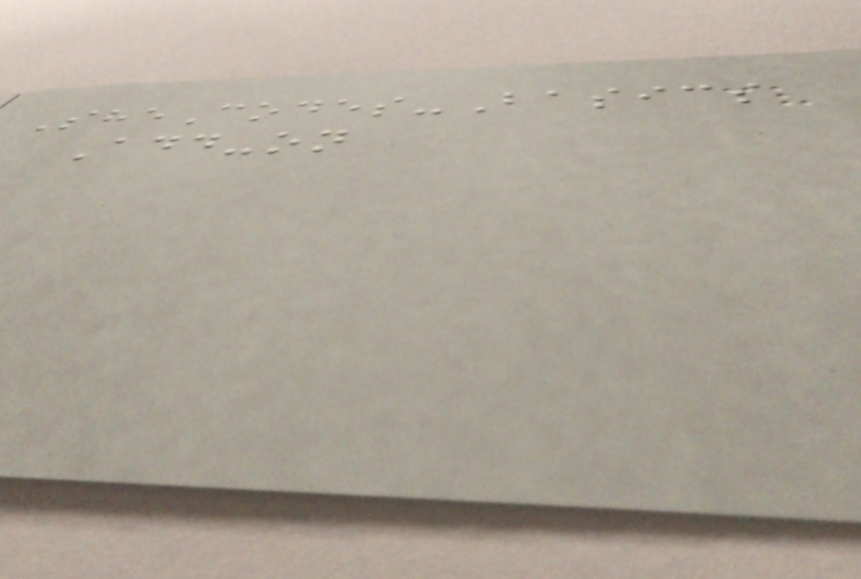SheCodes-Basics
Add-on
